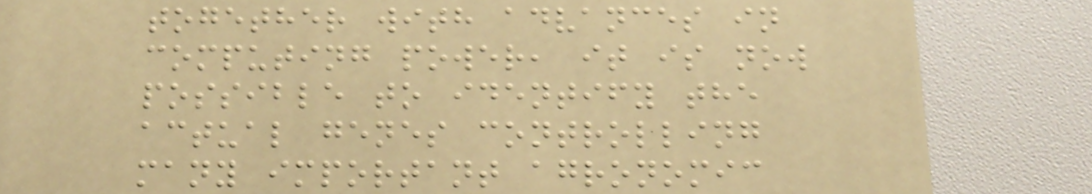together with advances in
computing power, it is now
possible to identify the
actual genes controlling
many important agronomic
